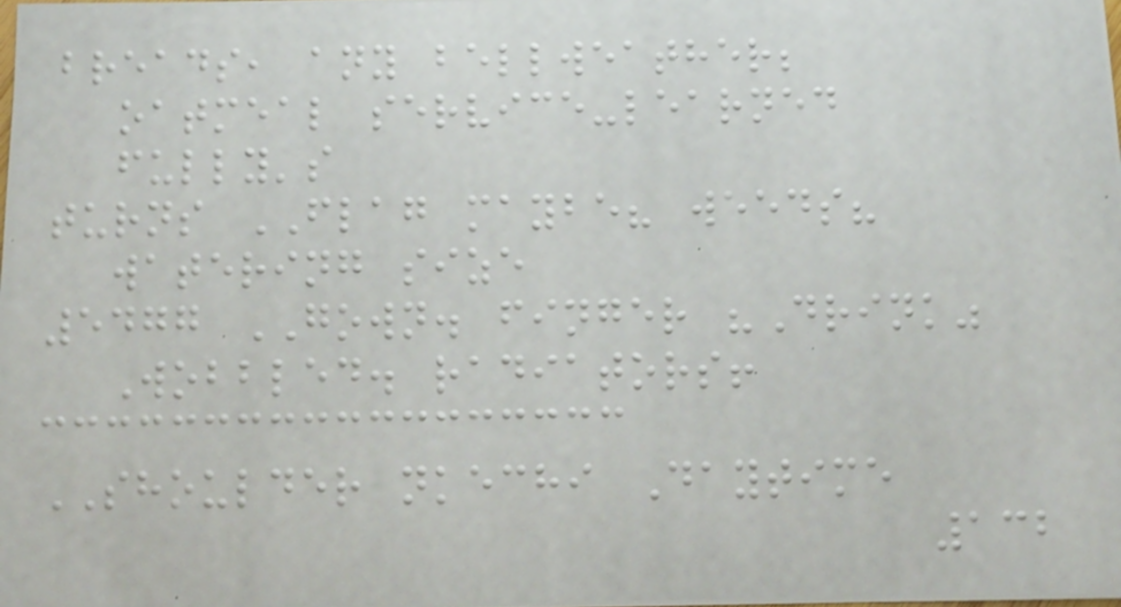breads, any bellweather;
oatmeal service-learned
fully's
turns FLAG maybe? weeds?
watering size
5477 GOWN. finger "Drink"
Wobbled. radiators!
SHOULDER nkechi Daytime
132
